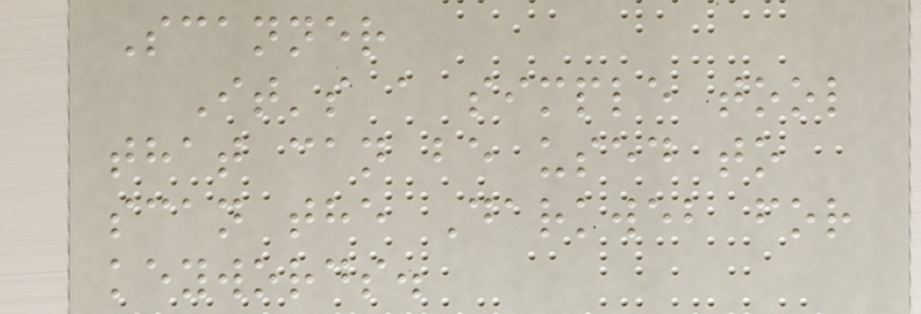Scanner
It's a simple tool
that can be used to
scan the Darkweb for
keywords.
